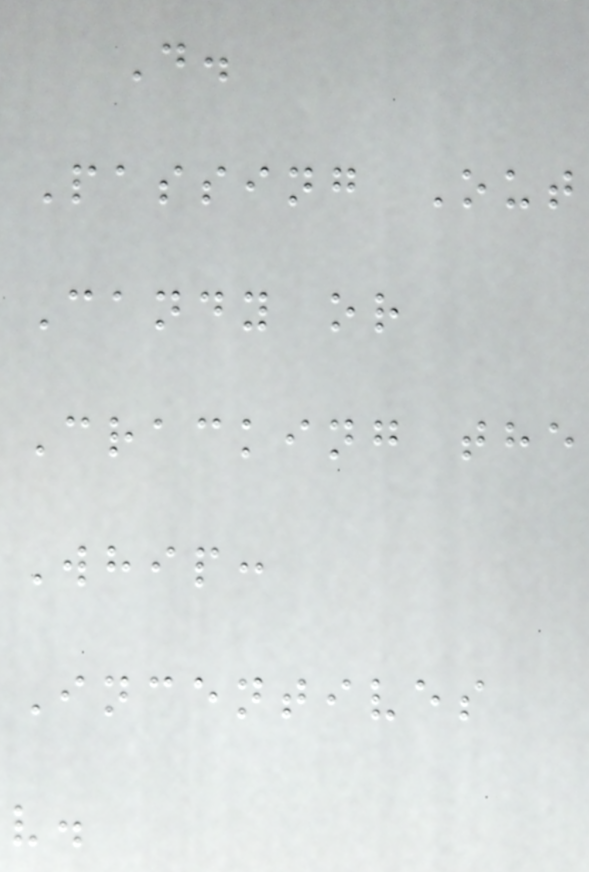D.
Passing Out
Candy or
Cracking the
Whip:
Incentives
v.
